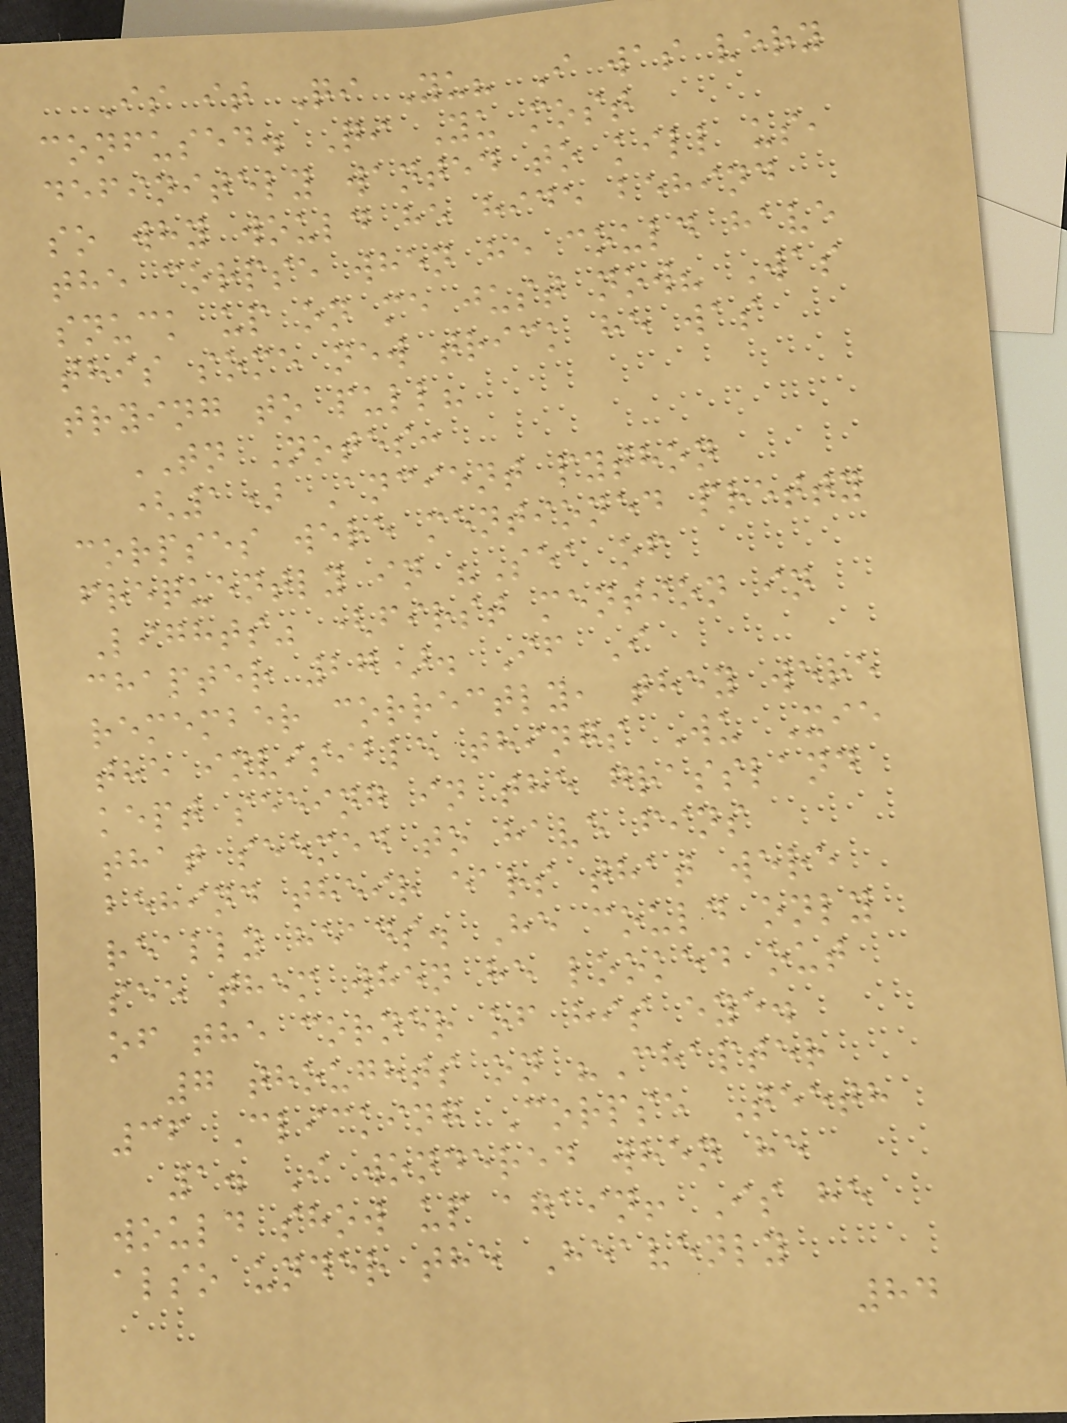Is it Qi Yu? I was very
confused. Qi Yu most
definitely wanted to kill us,
so why would he hide behind
the corpse when he could have
snuck up on me just now? Was
this some new trick he was
trying to pull?
TN Notes:
(1) Ancient python
corpses were mentioned pretty
frequently in "Sea of
Lights" (first mention in
chapter 27). If I
remember correctly, they were
the invisible things Wu Xie
kept seeing in the grassland
that seemed to have fins
behind their ears that were
really heads. He could only
see them when he looked out
of the corner of his eye.
7 thoughts on "Chapter
36 Clicking Corpse Teeth
1. I wondered when he
would show up again! Is he
also under the Heavenly
84
